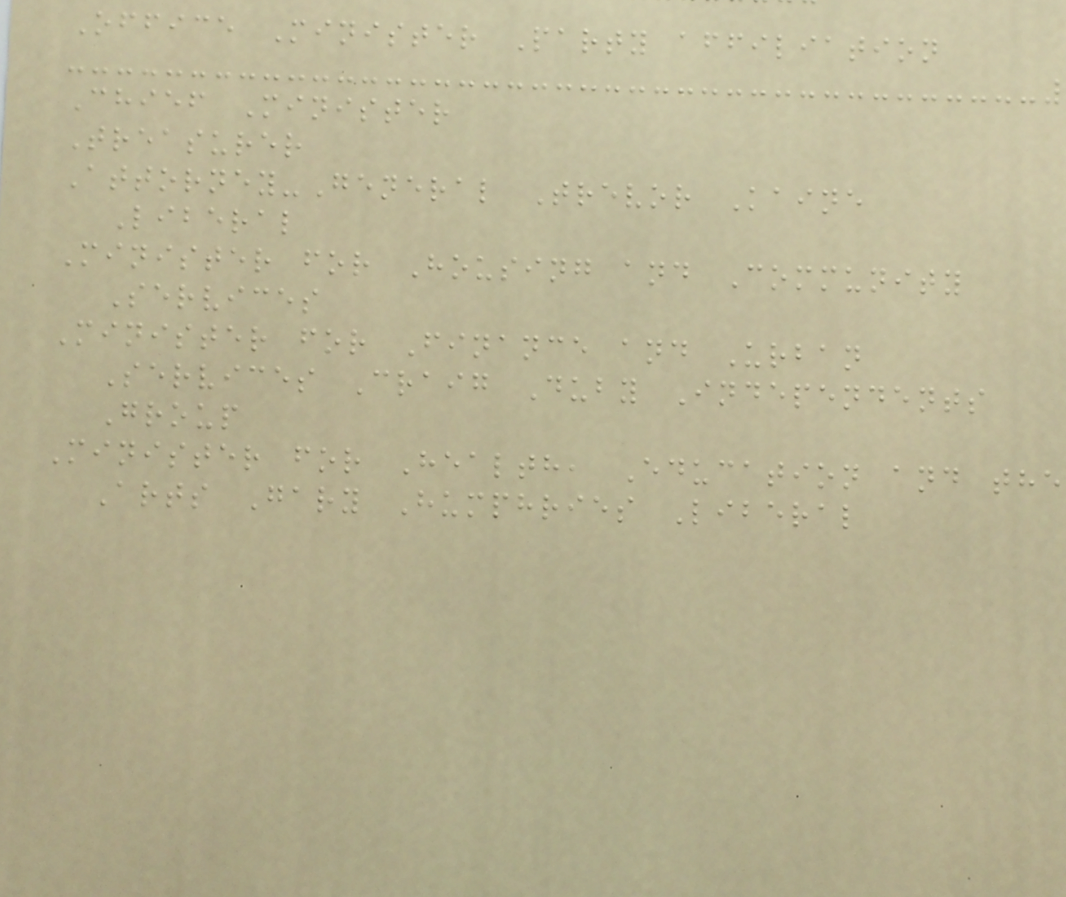Office Minister Party affiliation
Chief Minister
Treasurer
Attorney-General Trevor Kaine
Liberal
Minister for Housing and Community
Services
Minister for Finance and Urban
Services Craig Duby Independents
Group
Minister for Health, Education and the
Arts Gary Humphries Liberal
